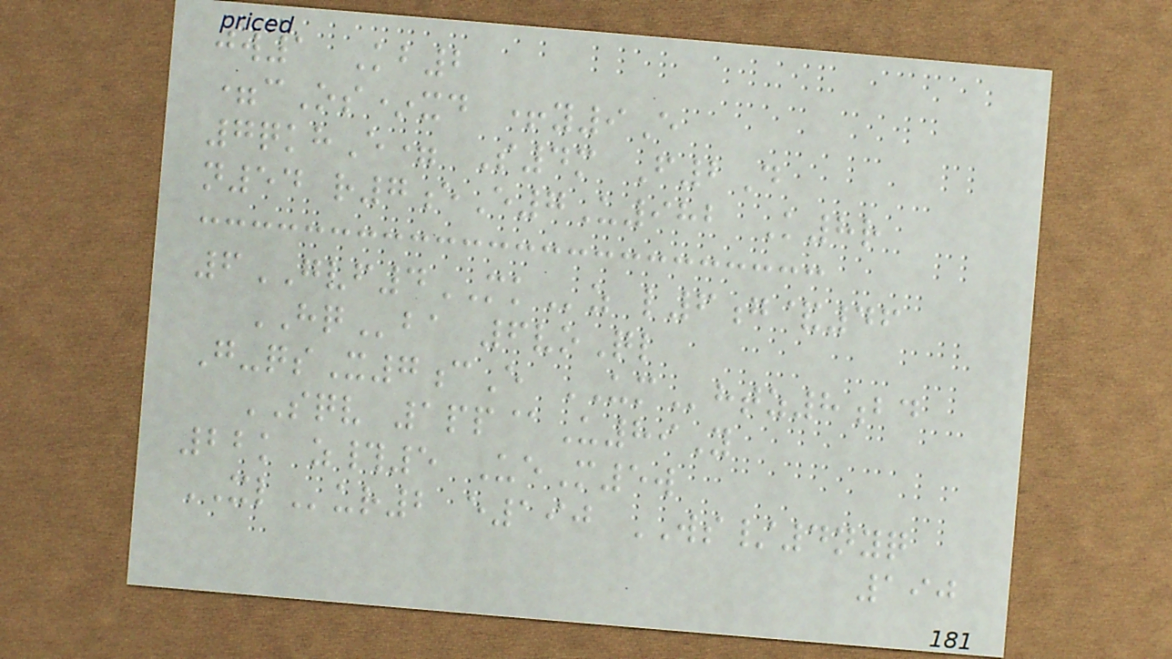jw1 Kb2
=cOs*xd +y9E
7qkhE= S4m F2D
n54 r7eE7U982 K8r
6GVF4MKz l6g&46
HQba 6voQl
G-qsX7cE UMhtz8bd
SQV 1pp@U89Y
22k z#5 UeM5w
XLur2 e190 WS/4nyq
190
